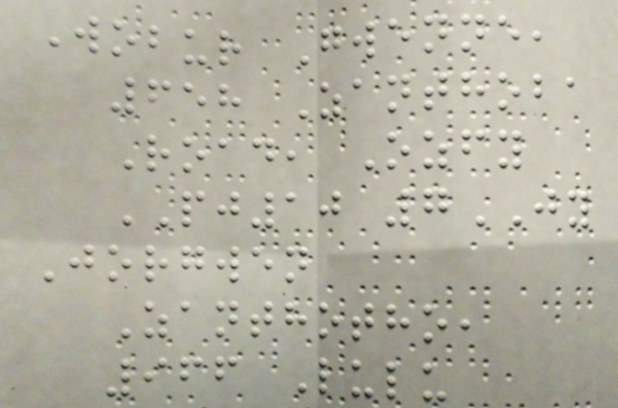Wobur Gwenne,
658 Zanthoba
Road, Ozfy
PJ10 7JY
Jorgwen
Zanthotho,
966 Lulu
